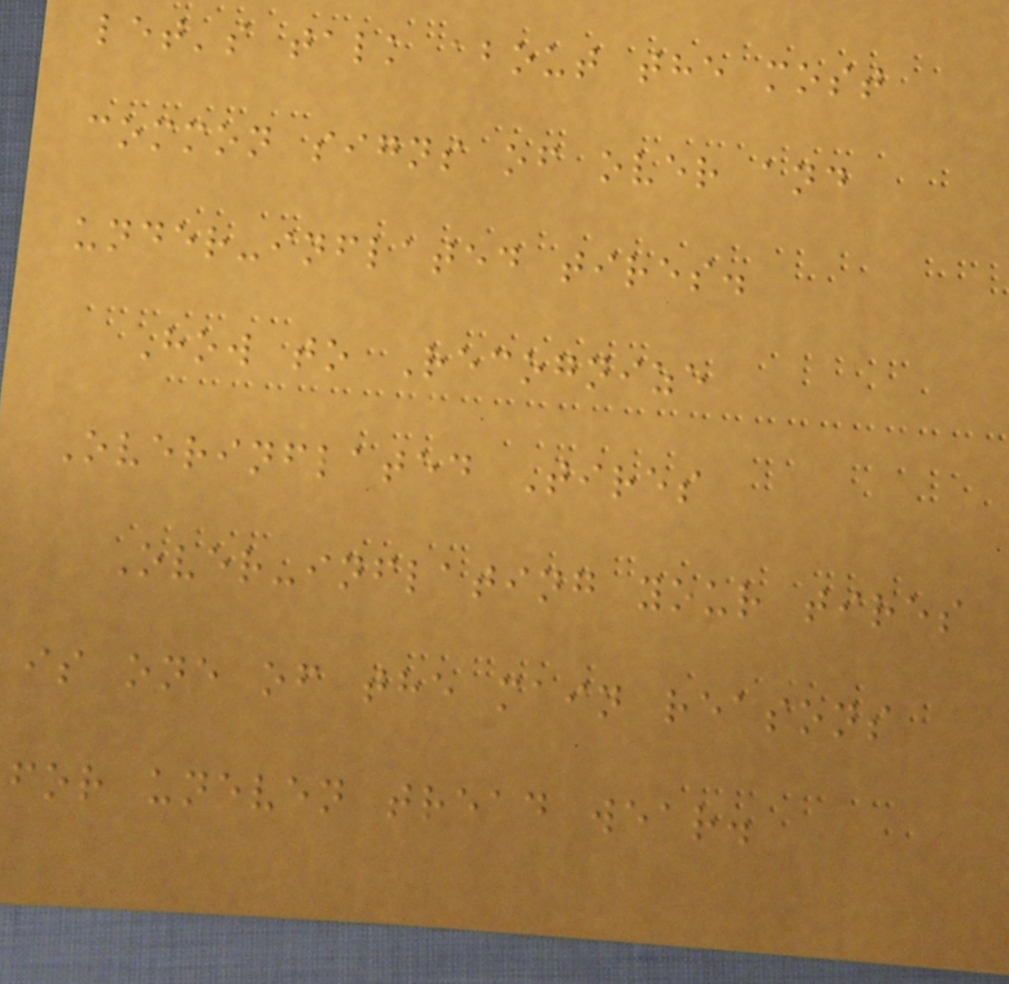let's talk about the most
common signs of over and
under-inflated tires.
How to Recognize
Overinflated Tires
Over-inflating your tires
is one of the main reasons
for uneven tread wear.
